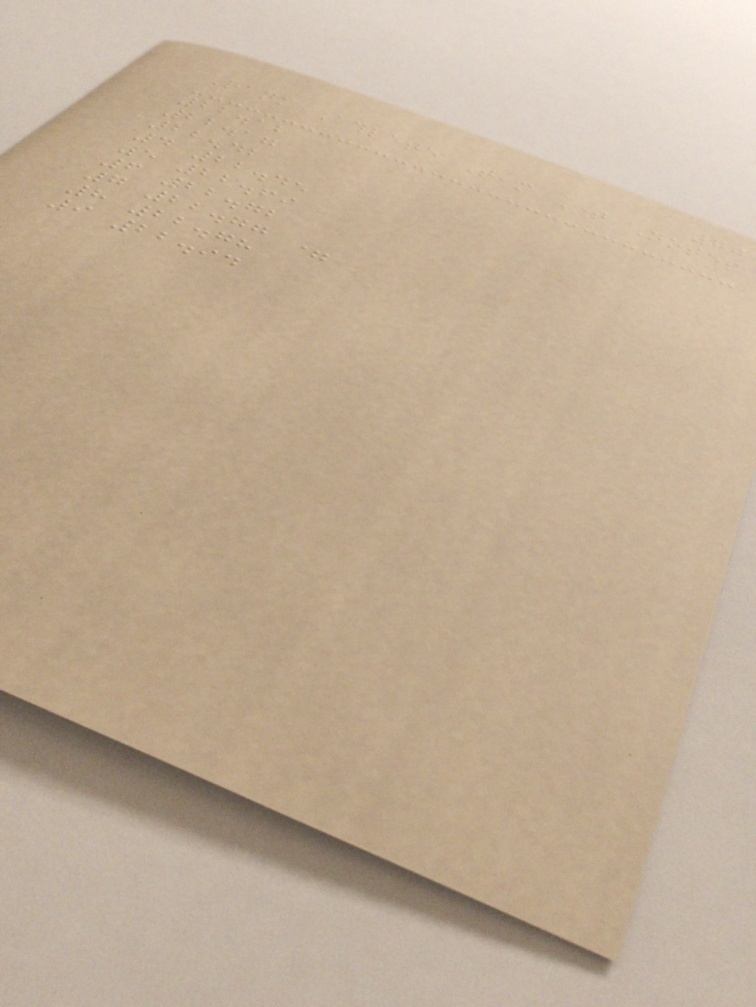77
Rank Athlete Team Time Notes
22.12
22.17
22.42
4 22.45
5 22.69
6 22.72
7 22.77 =
8 22.78
9 22.94
